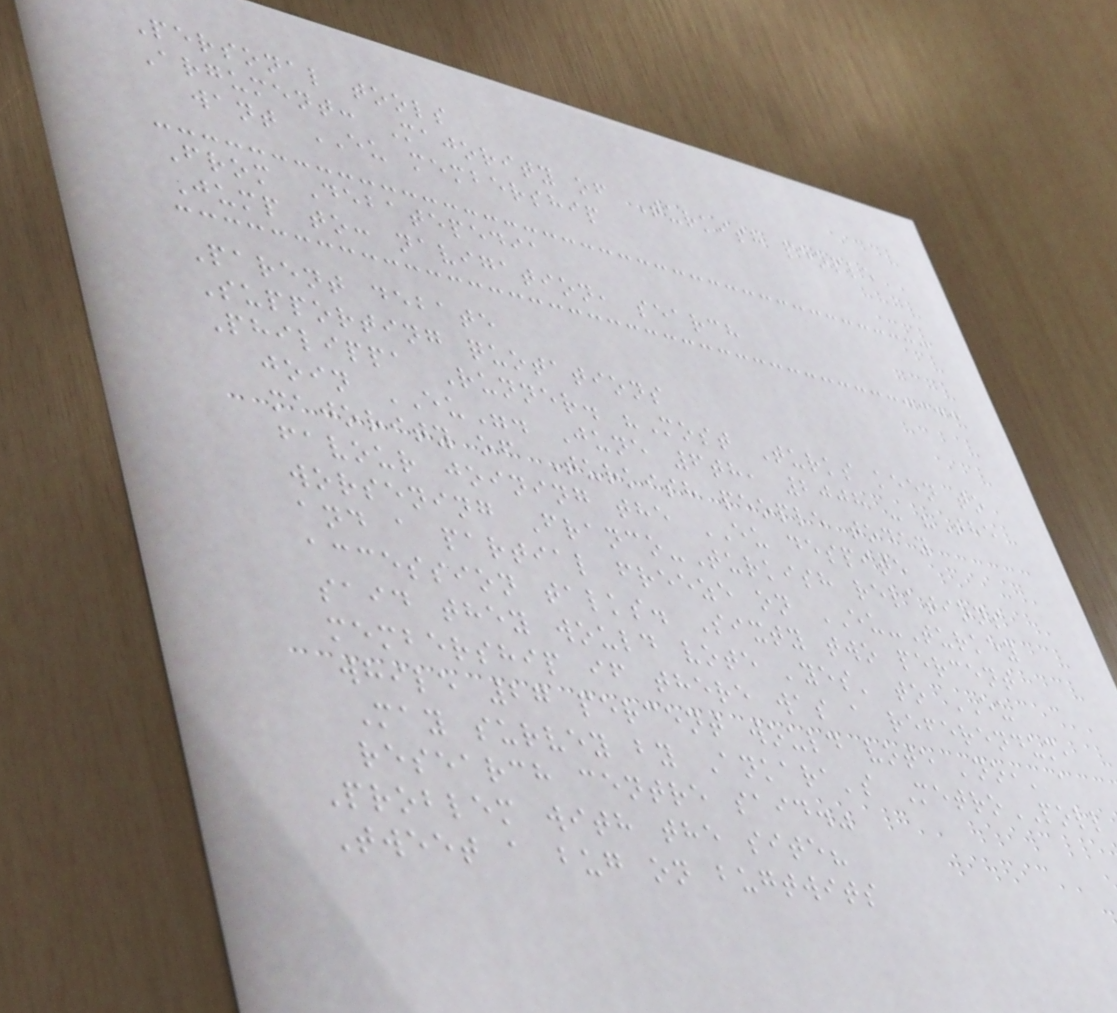Personal tools
Argument: Majority of Turkish people
want EU membership
From Debatepedia
Jump to: navigation, search
Parent debate
Supporting quotations
Philippa Runner. "Most Turks keen to
join EU". June 6th, 2008 - "The
majority of Turkish people today
favour joining the EU despite
worsening Franco-Turkish relations
and a partial freeze on EU-Turkey
accession talks. Sixty two percent
said they would vote 'yes' to EU
membership if there was a referendum,
while 27 percent would vote 'no,' a
May survey by Ankara's MetroPOLL
research centre said."
Problem with the site?
Tweet a bug on bugtwits
